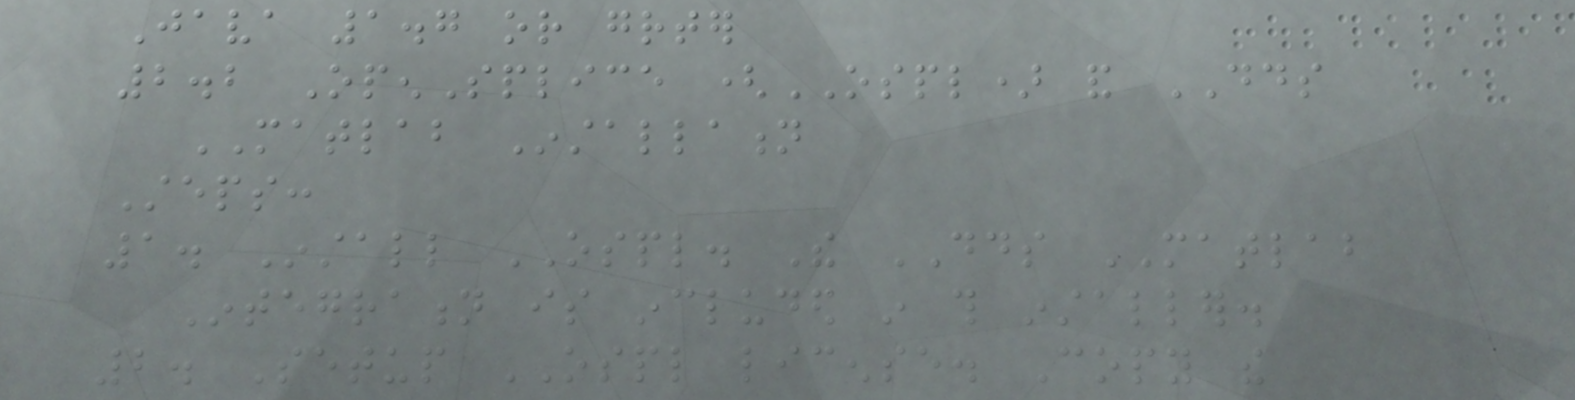Java 1.7 or greater
2.2 OpenSplice (OSPL) and DDS
MATLAB Installation
Steps:
1. Install OSPL. The DDS MATLAB
Integration is included in this installer.
2. Setup OSPL license. Copy the
